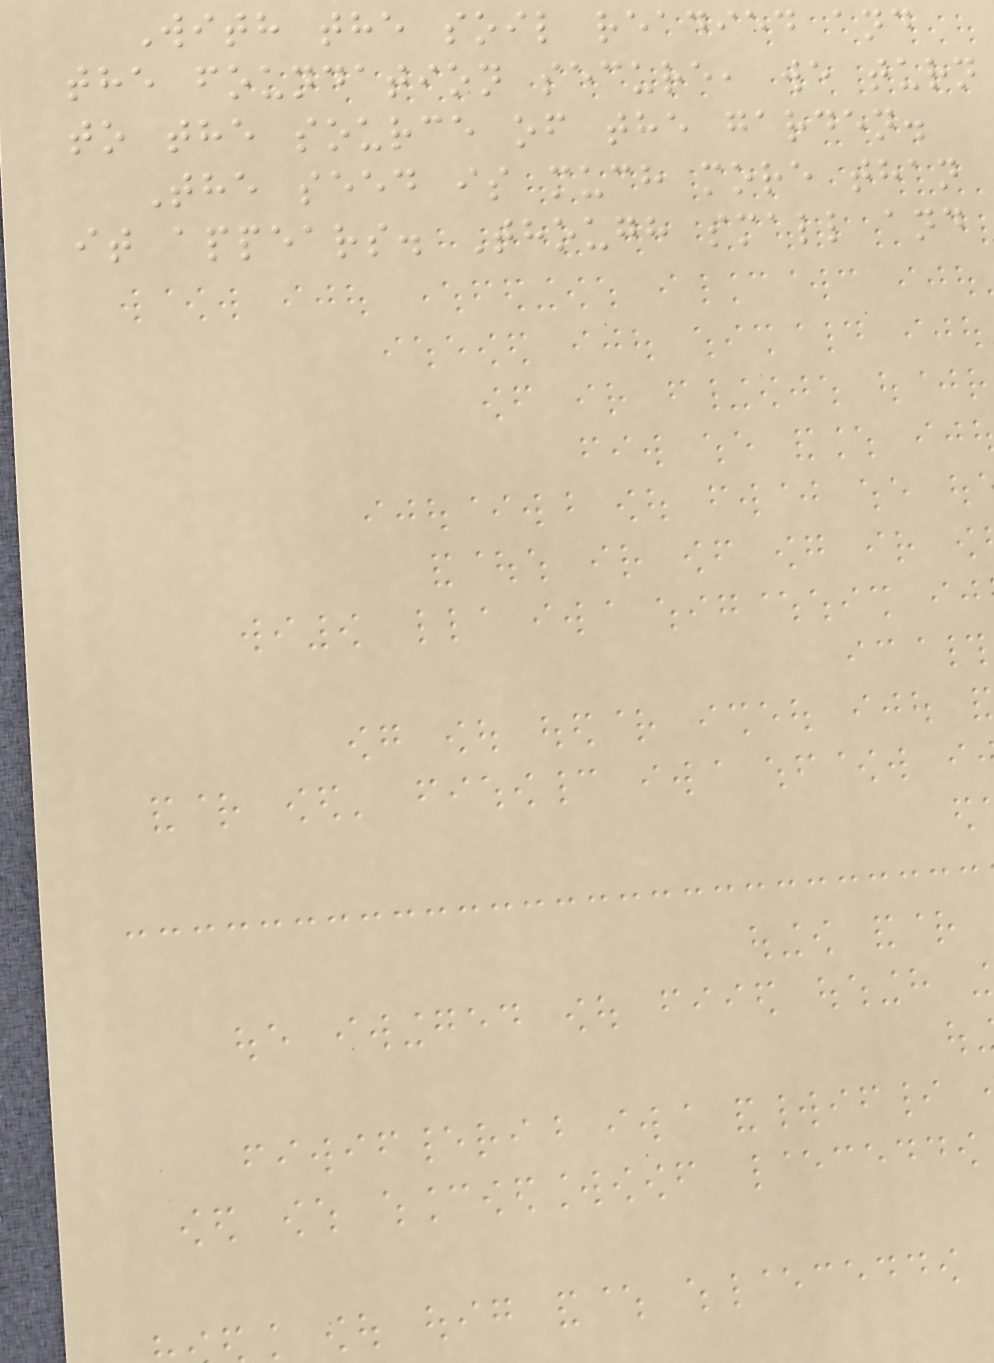With the soil readied and
the foundation secure, we turn
to the source of the garden.
The seed is much more than
it appears. Though small and
